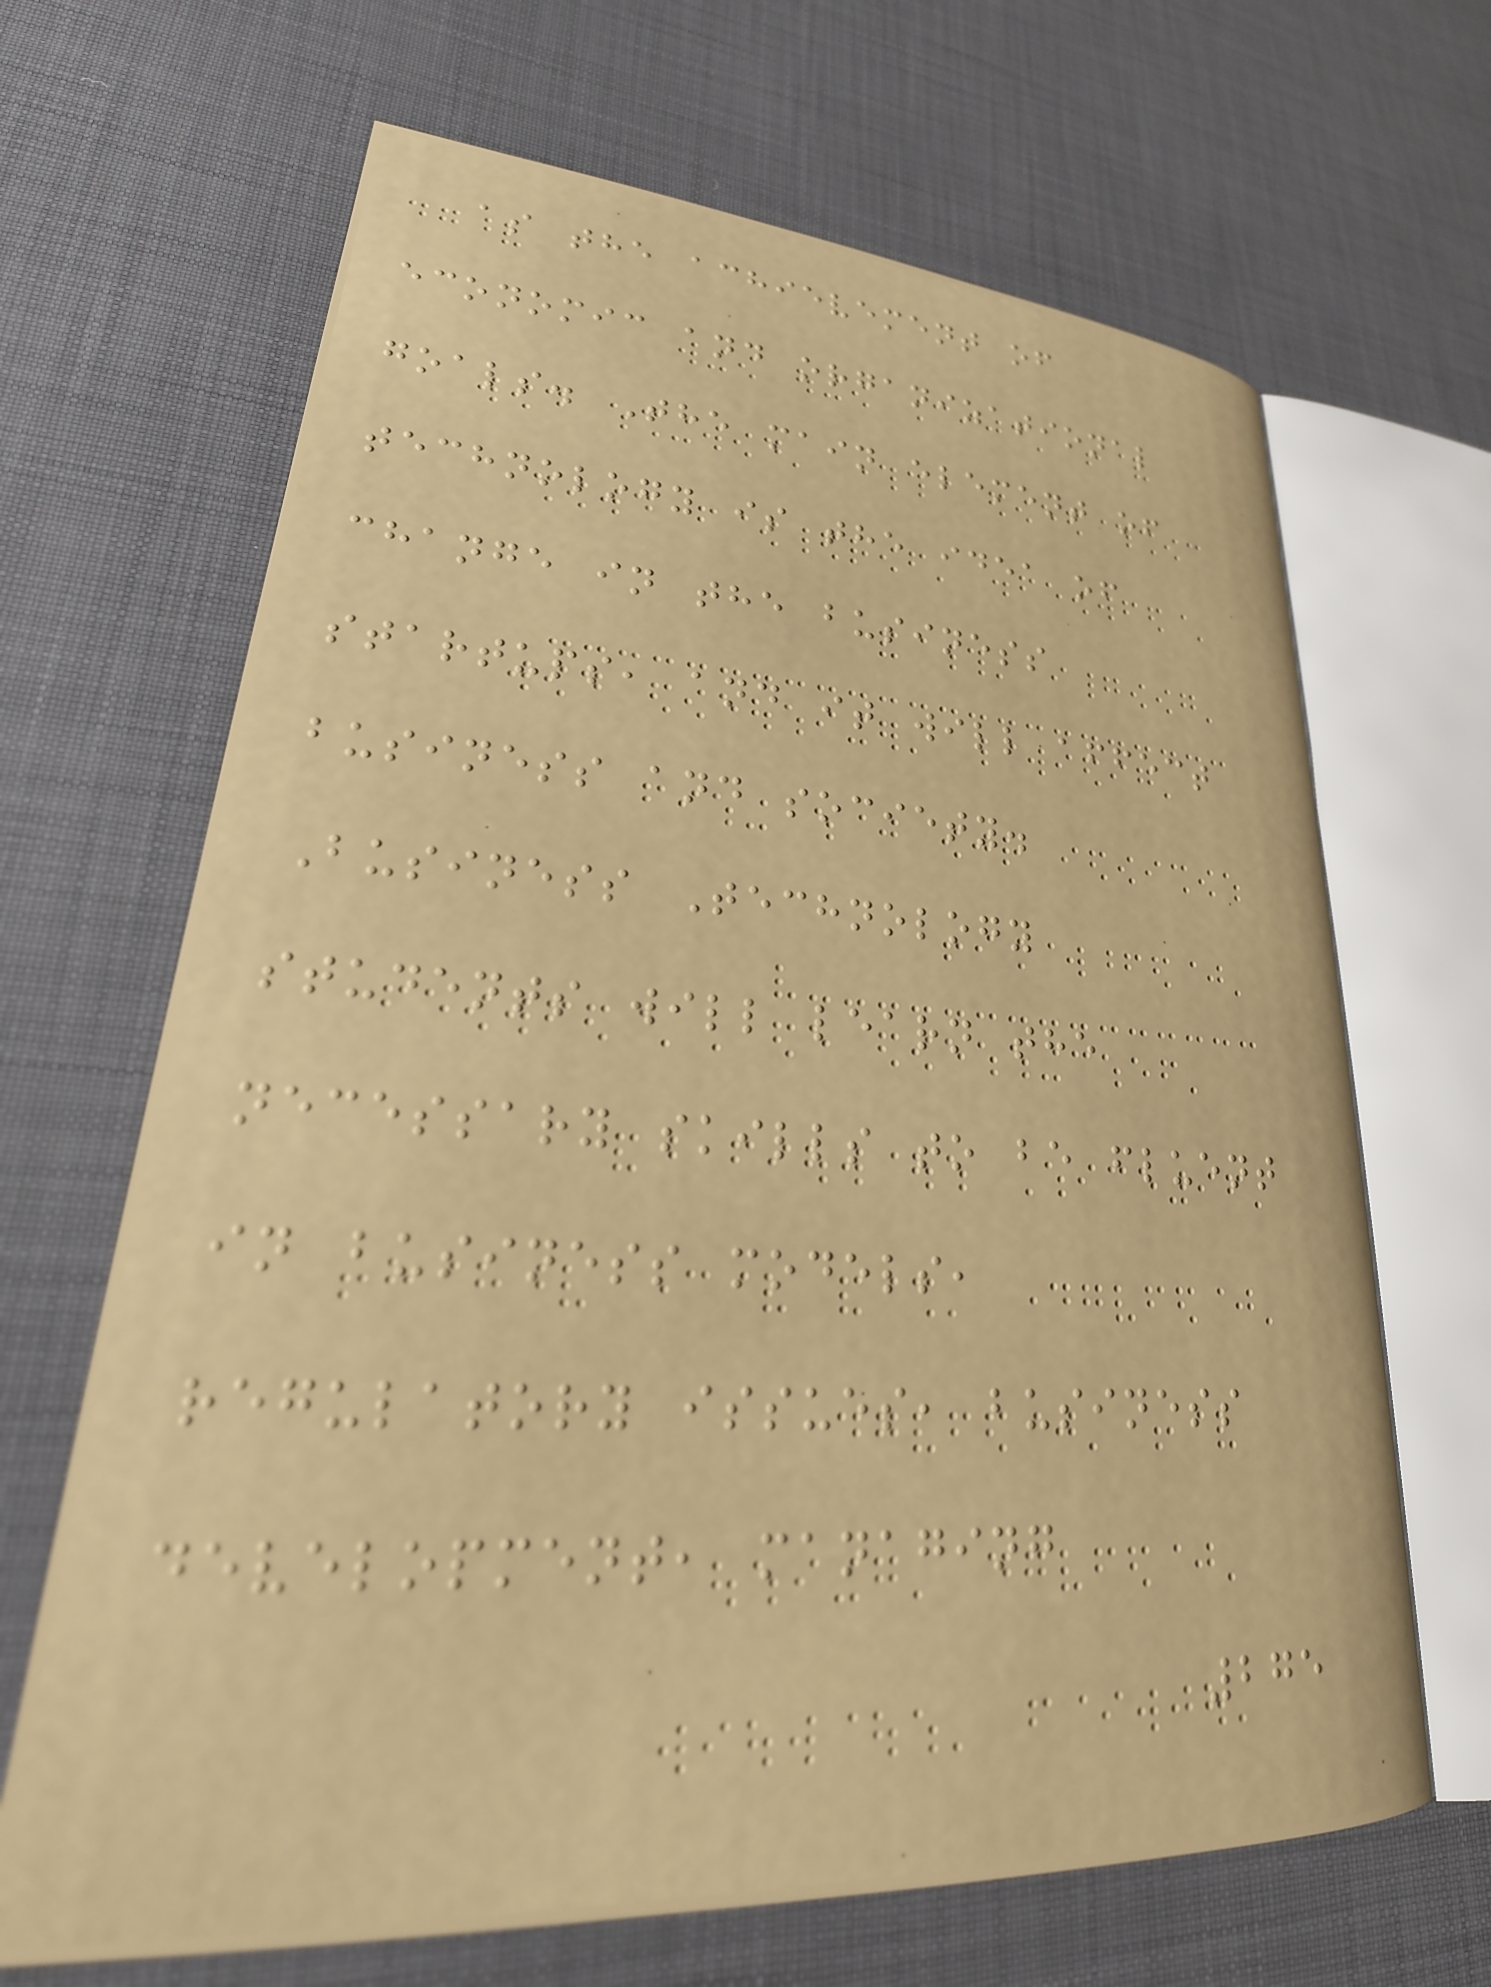as the achievement of
economic and organizational
goals. The main element of
technology is the idea of
change in the business
startups, and it will affect
business and society.
Business Technology
students will learn the
necessary skills to be fluent
in business models,
regulatory issues, business
development, managing
275
